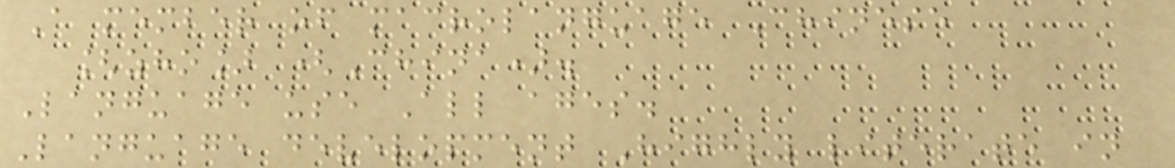A member of macrolanguage Chinese
[zho] (China).
Language use All ages.
Language development Highly literate in
